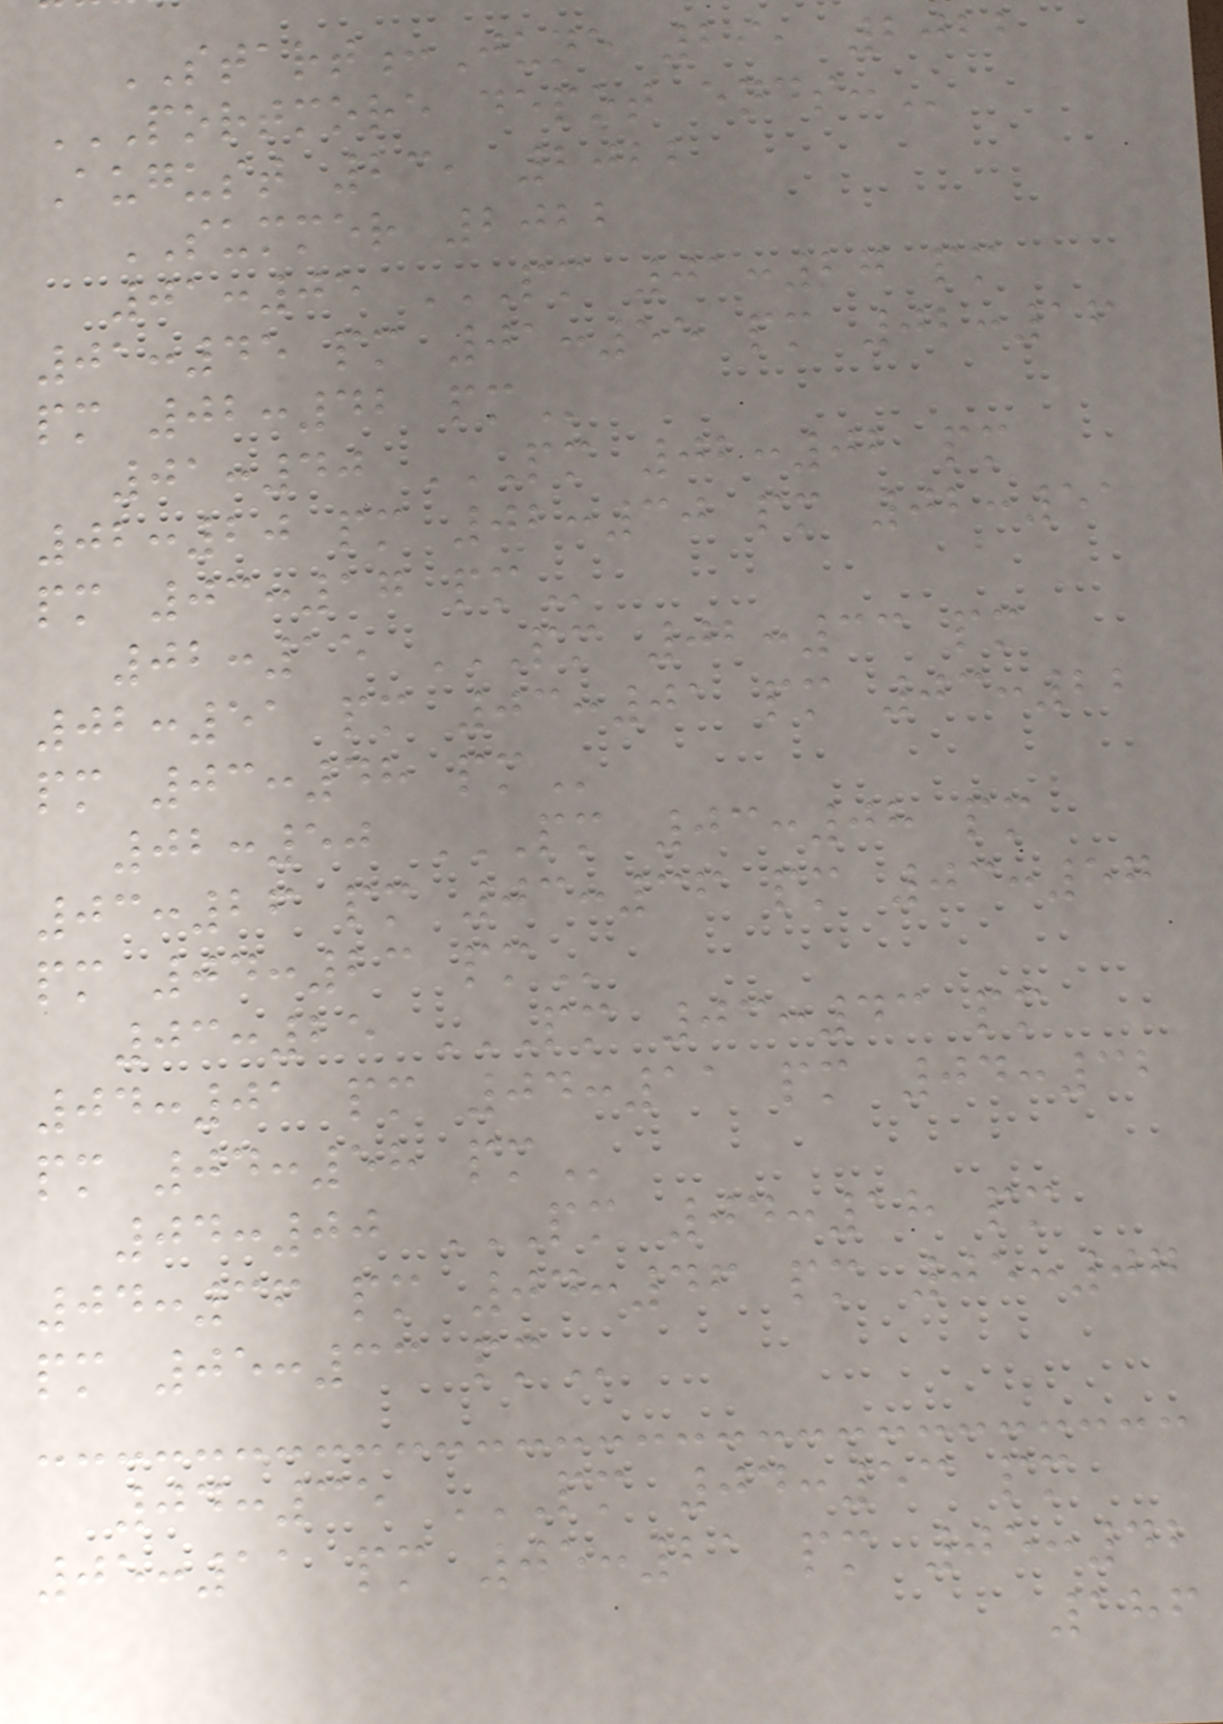START:June 29, 2022
PORTMORE DEPOT ENDS:
August 23, 2022
SUMMER 2022
01:05 PM 01:27 PM
01:45 PM 01:55 PM 02:16
PM 02:42 PM
01:40 PM 02:02 PM
02:20 PM 02:30 PM 02:51
PM 03:17 PM
02:15 PM 02:33 PM
02:51 PM 03:01 PM 03:22
PM 03:48 PM
02:50 PM 03:08 PM
03:26 PM 03:36 PM 03:57
PM 04:23 PM
03:25 PM 03:43 PM
04:01 PM 04:11 PM 04:32
PM 04:58 PM
04:00 PM 04:18 PM
04:36 PM 04:46 PM 05:07
PM 05:33 PM
04:35 PM 04:53 PM
05:11 PM 05:21 PM 05:42
186
